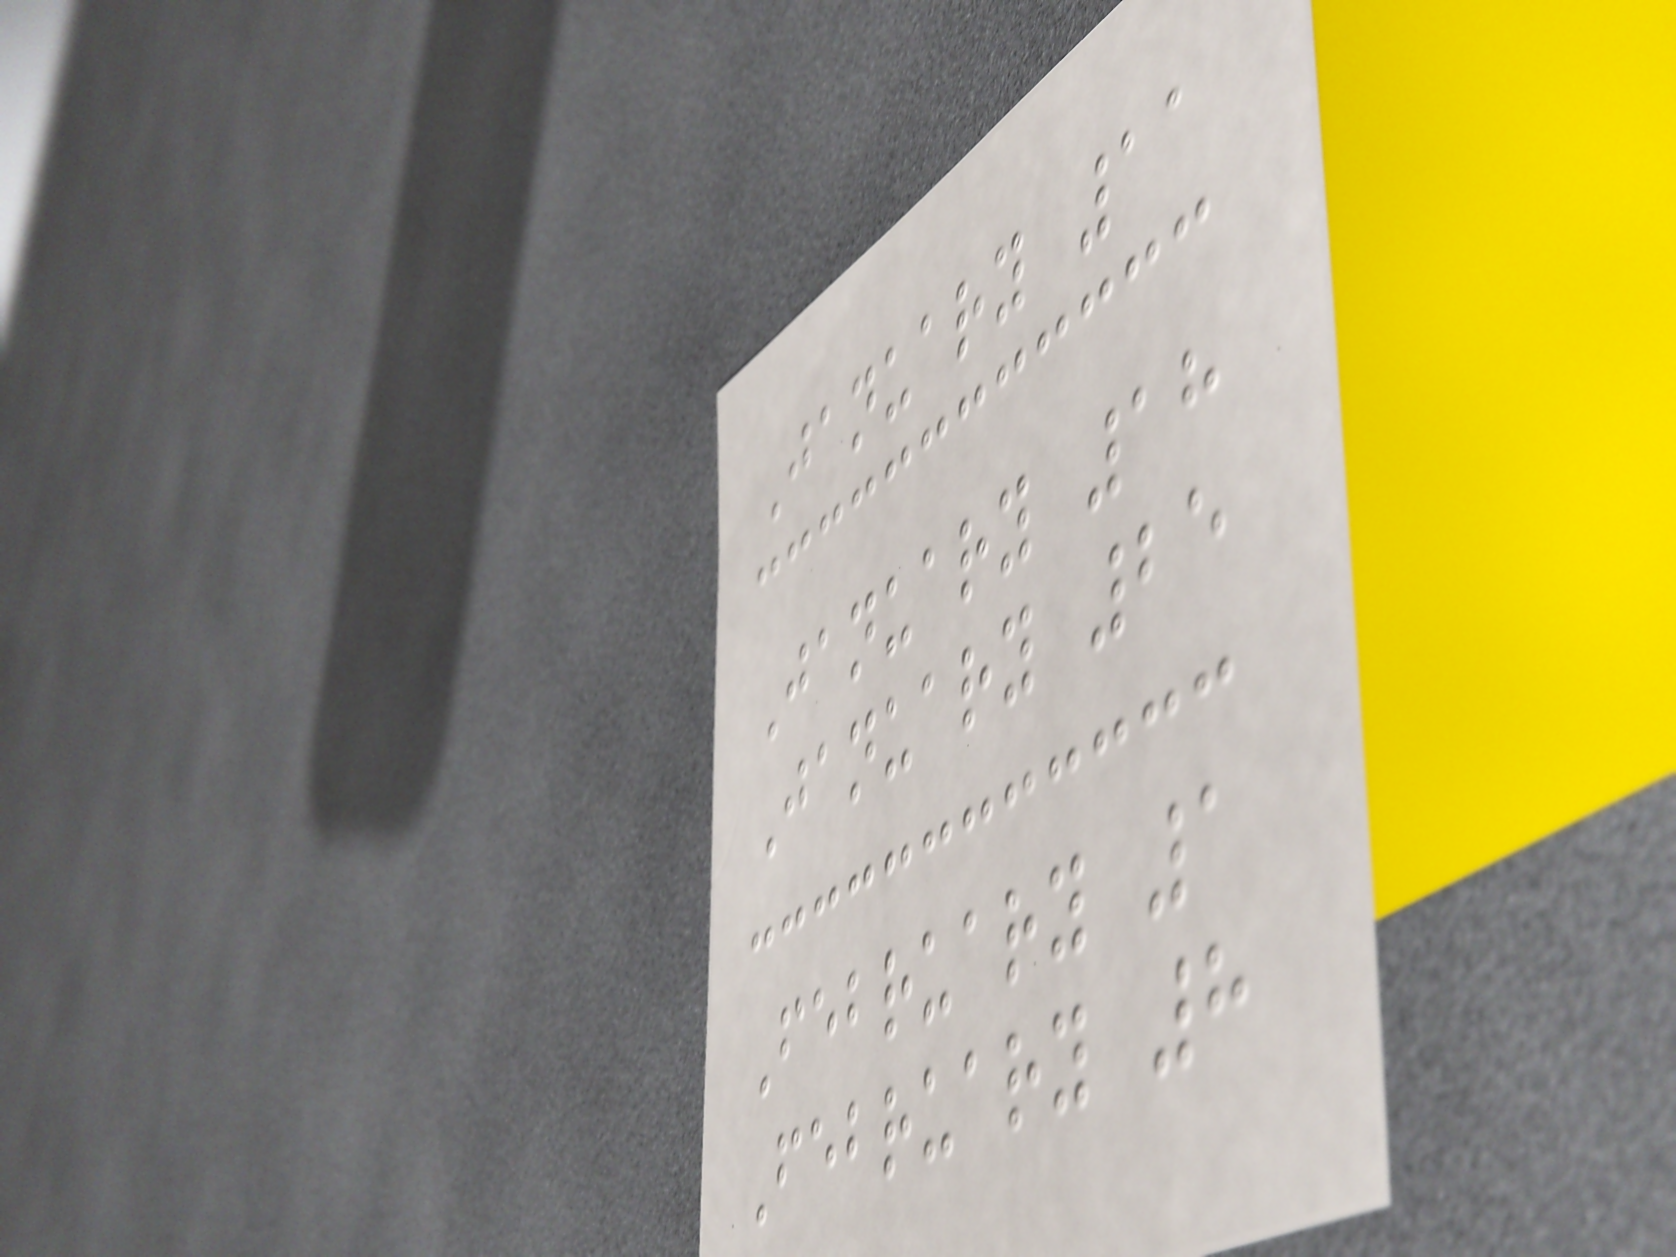January 11
January 18
January 25
February 1
February 8
